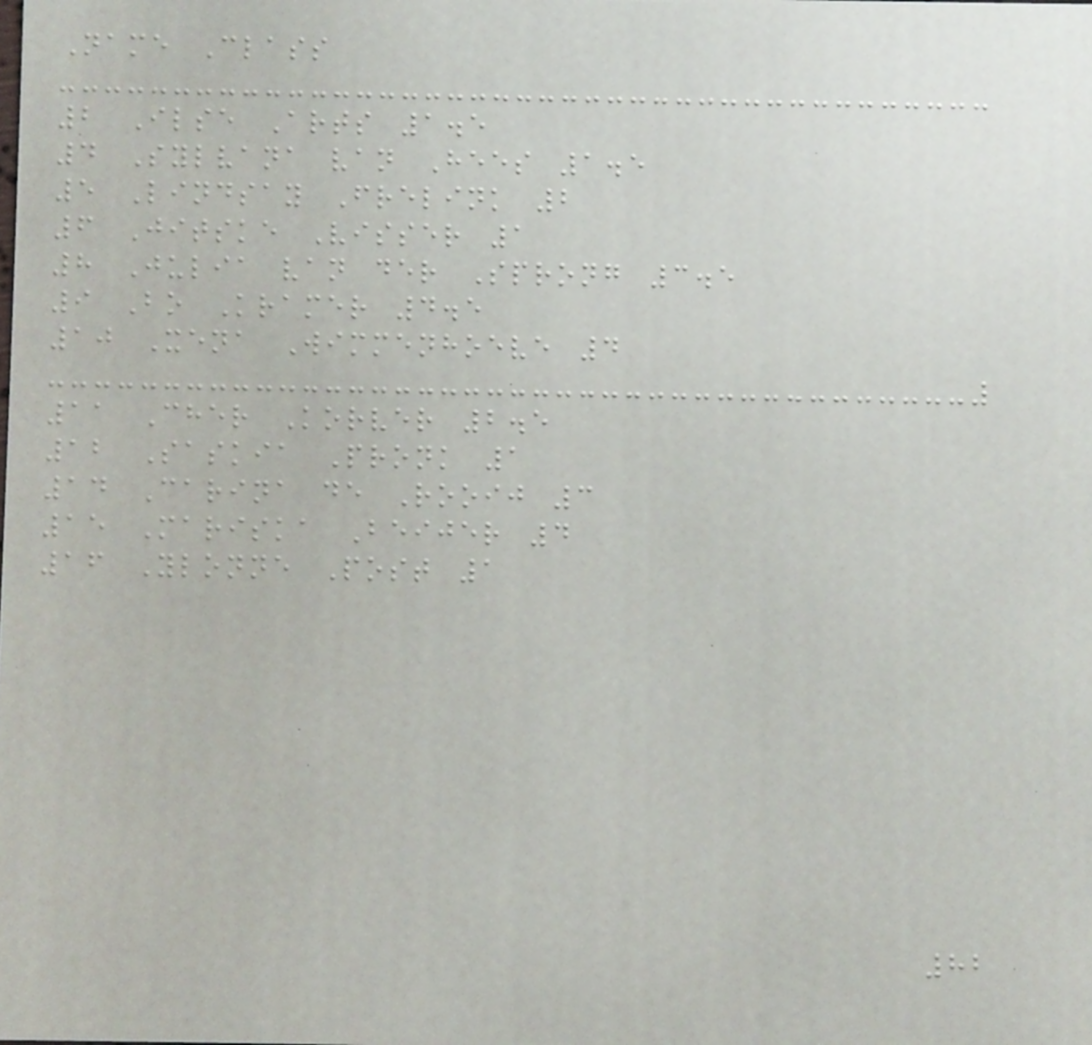Name Class
2 Ilse Arts 1.5
4 Sylvana van Hees 1.5
5 Lindsay Frelink 2
6 Jitske Visser 1
8 Julia van der Sprong 3.5
9 Bo Kramer 4.5
10 Xena Wimmenhoeve 4
11 Cher Korver 2.5
12 Saskia Pronk 1
14 Carina de Rooij 3
15 Mariska Beijer 4
16 Ylonne Post 1
82
